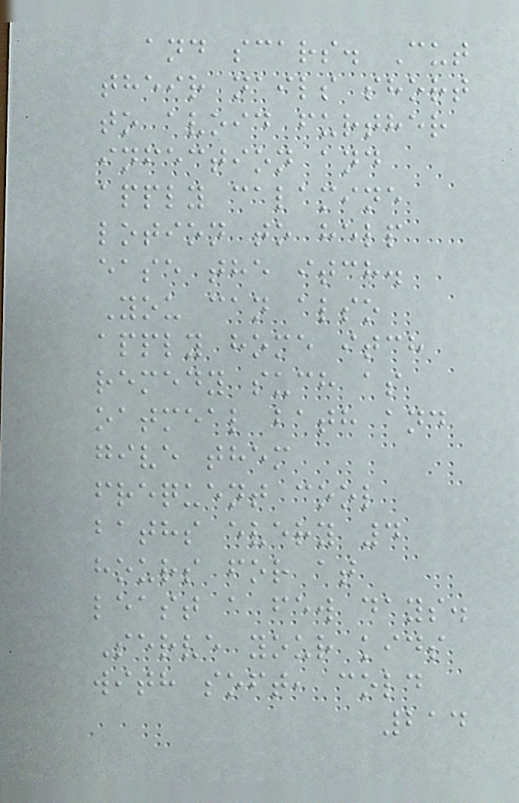and scars. Cut
their nails short
to avoid further
infection and
apply calamine
lotion to help
ease the itch.
You can also
apply home itch
remedy such as
oatmeal bath and
give them
frequent cool
baths every 4
hours for at
least a few days.
Serve your kids
with soft, cold
214
